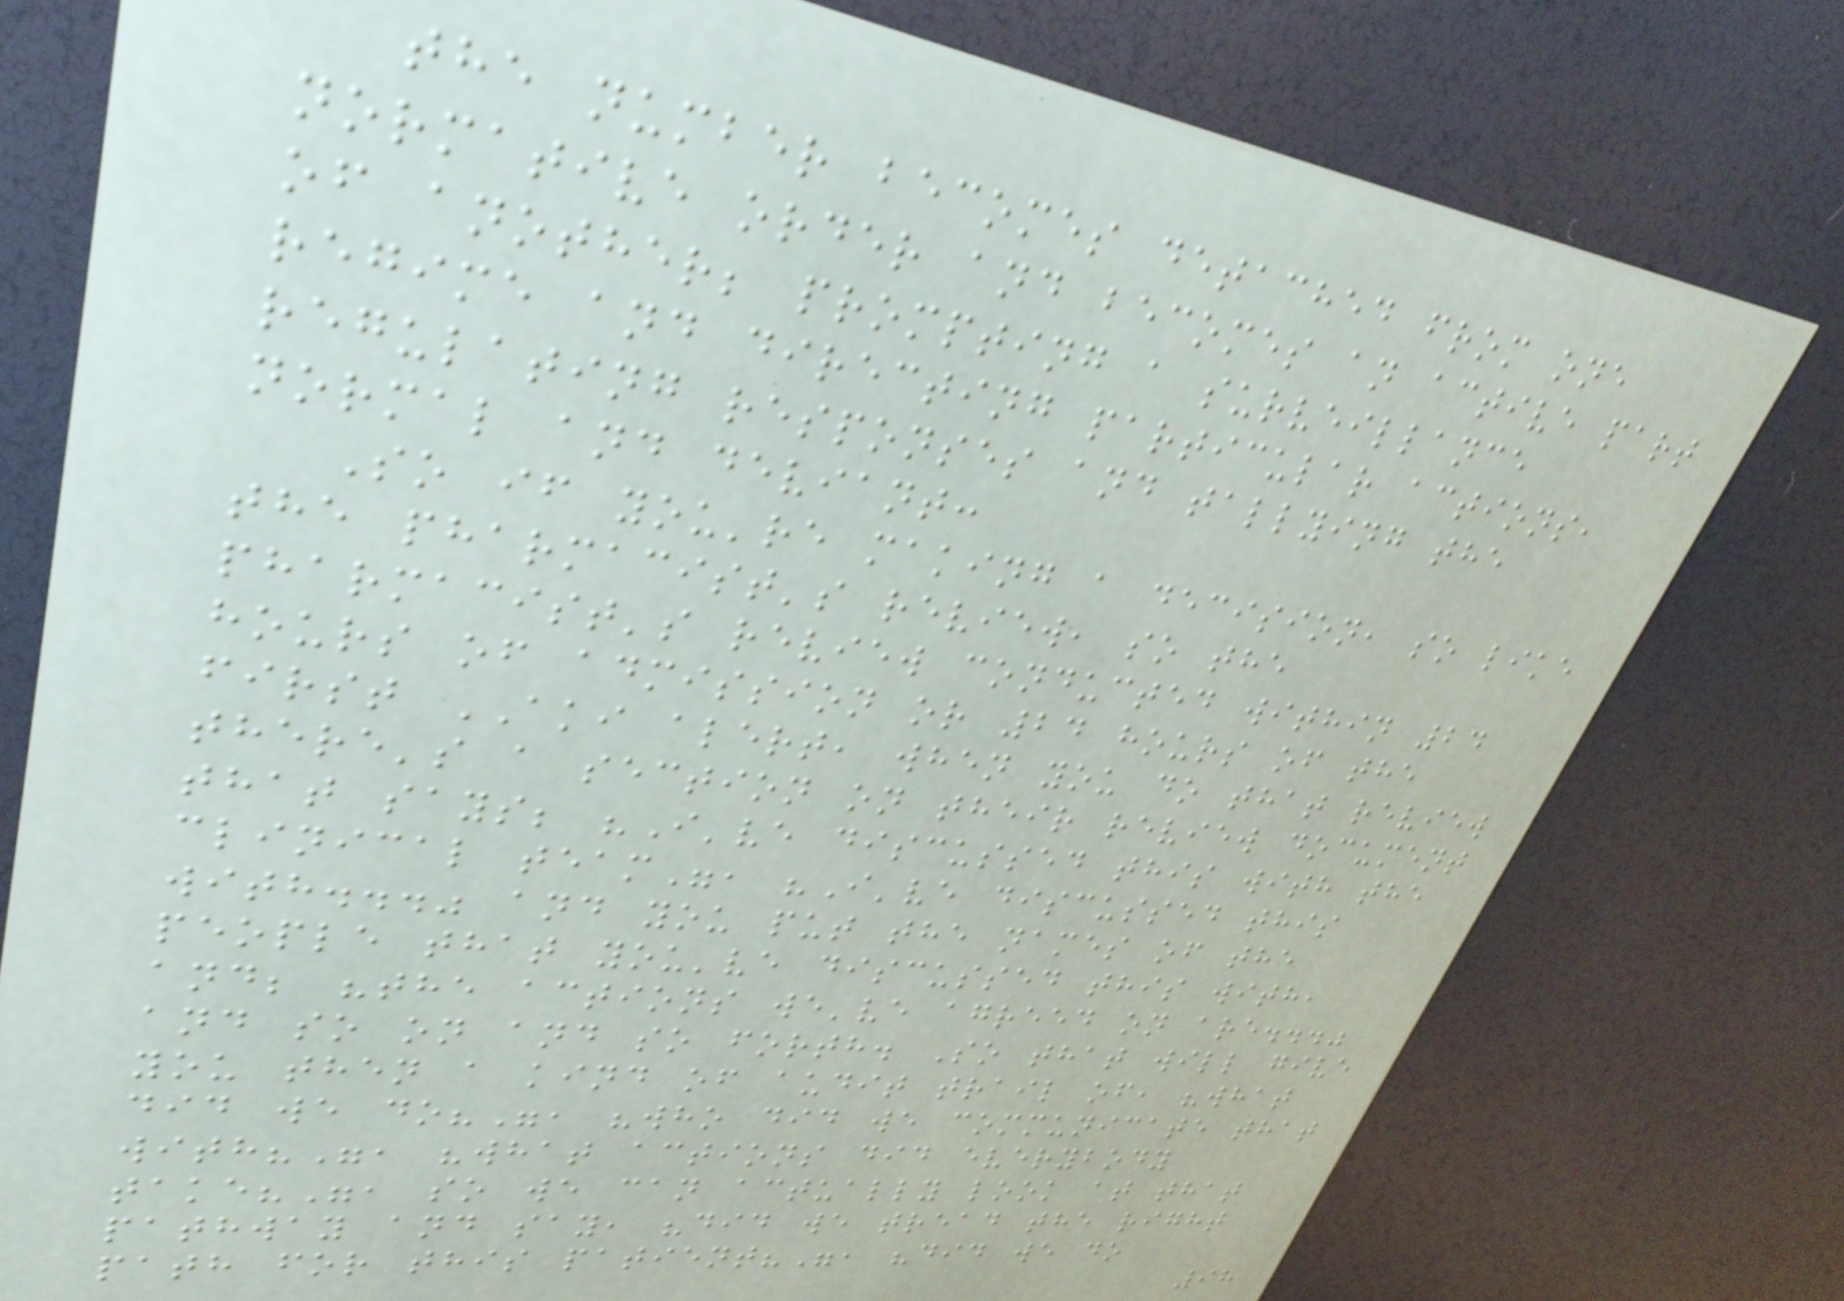the number becomes detached from one
normative order and becomes an active part
of another; prompting a surveillance
regime and directing particular actions,
regulating responses and tallying the
normal and deviant:
So if you're making a decision, so like
the pharmacist's review, so the
pharmacist's review conducted within 24
hours of admission or 24 hours of the
first AKI alert, when you do that review
there's a section on their review document
that says; "I've discussed this with the
clinical team", "I've discussed this
with..." and you put the names of the
people that you've discussed this with,
and; "the actions we've agreed on are..."
and so on and so forth. So that will give
you then a kind of audit trail of, "what
did we do?", "who did we communicate that
with?", "what actions did everybody
take?", so we can actually look at that
pathway and say, "did we tread the right
path for this patient?", "did we do
98
